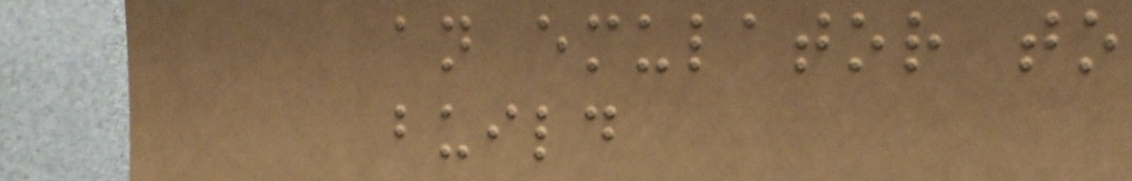an emulator to
build
